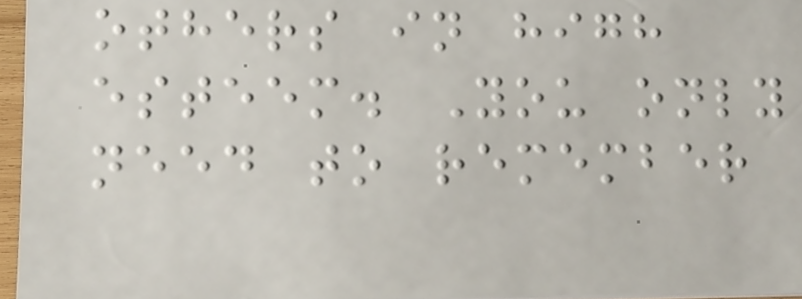others in high
esteem. You only
need to remember
